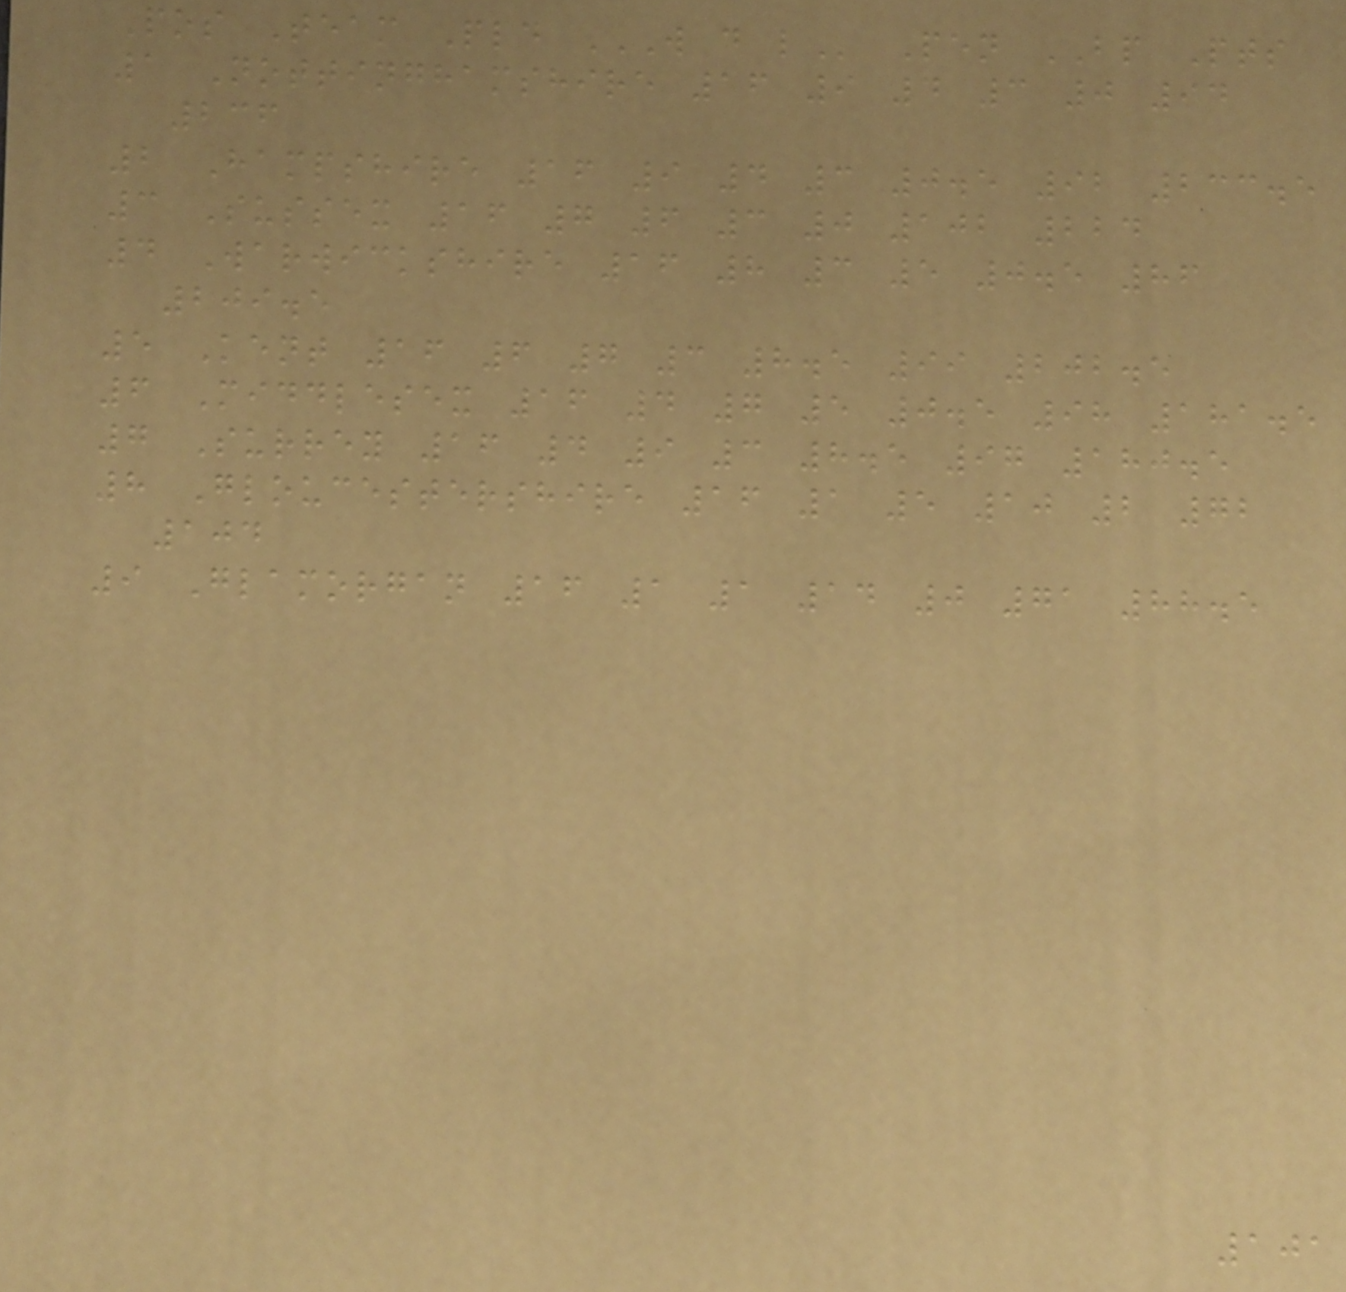Pos Team Pld W D L Pen BP Pts
1 Nottinghamshire 16 9 4 3 0 94
236
2 Hampshire 16 9 4 3 0.5 92 233.5
3 Sussex 16 7 6 3 0 102 224
4 Warwickshire 16 8 3 5 0.5 86
209.5
5 Kent 16 6 7 3 8.5 99 202.5
6 Middlesex 16 4 7 5 0.5 98 181.5
7 Surrey 16 4 9 3 8.5 97 180.5
8 Gloucestershire 16 1 5 10 2 72
104
9 Glamorgan 16 1 1 14 0 71 88.5
101
